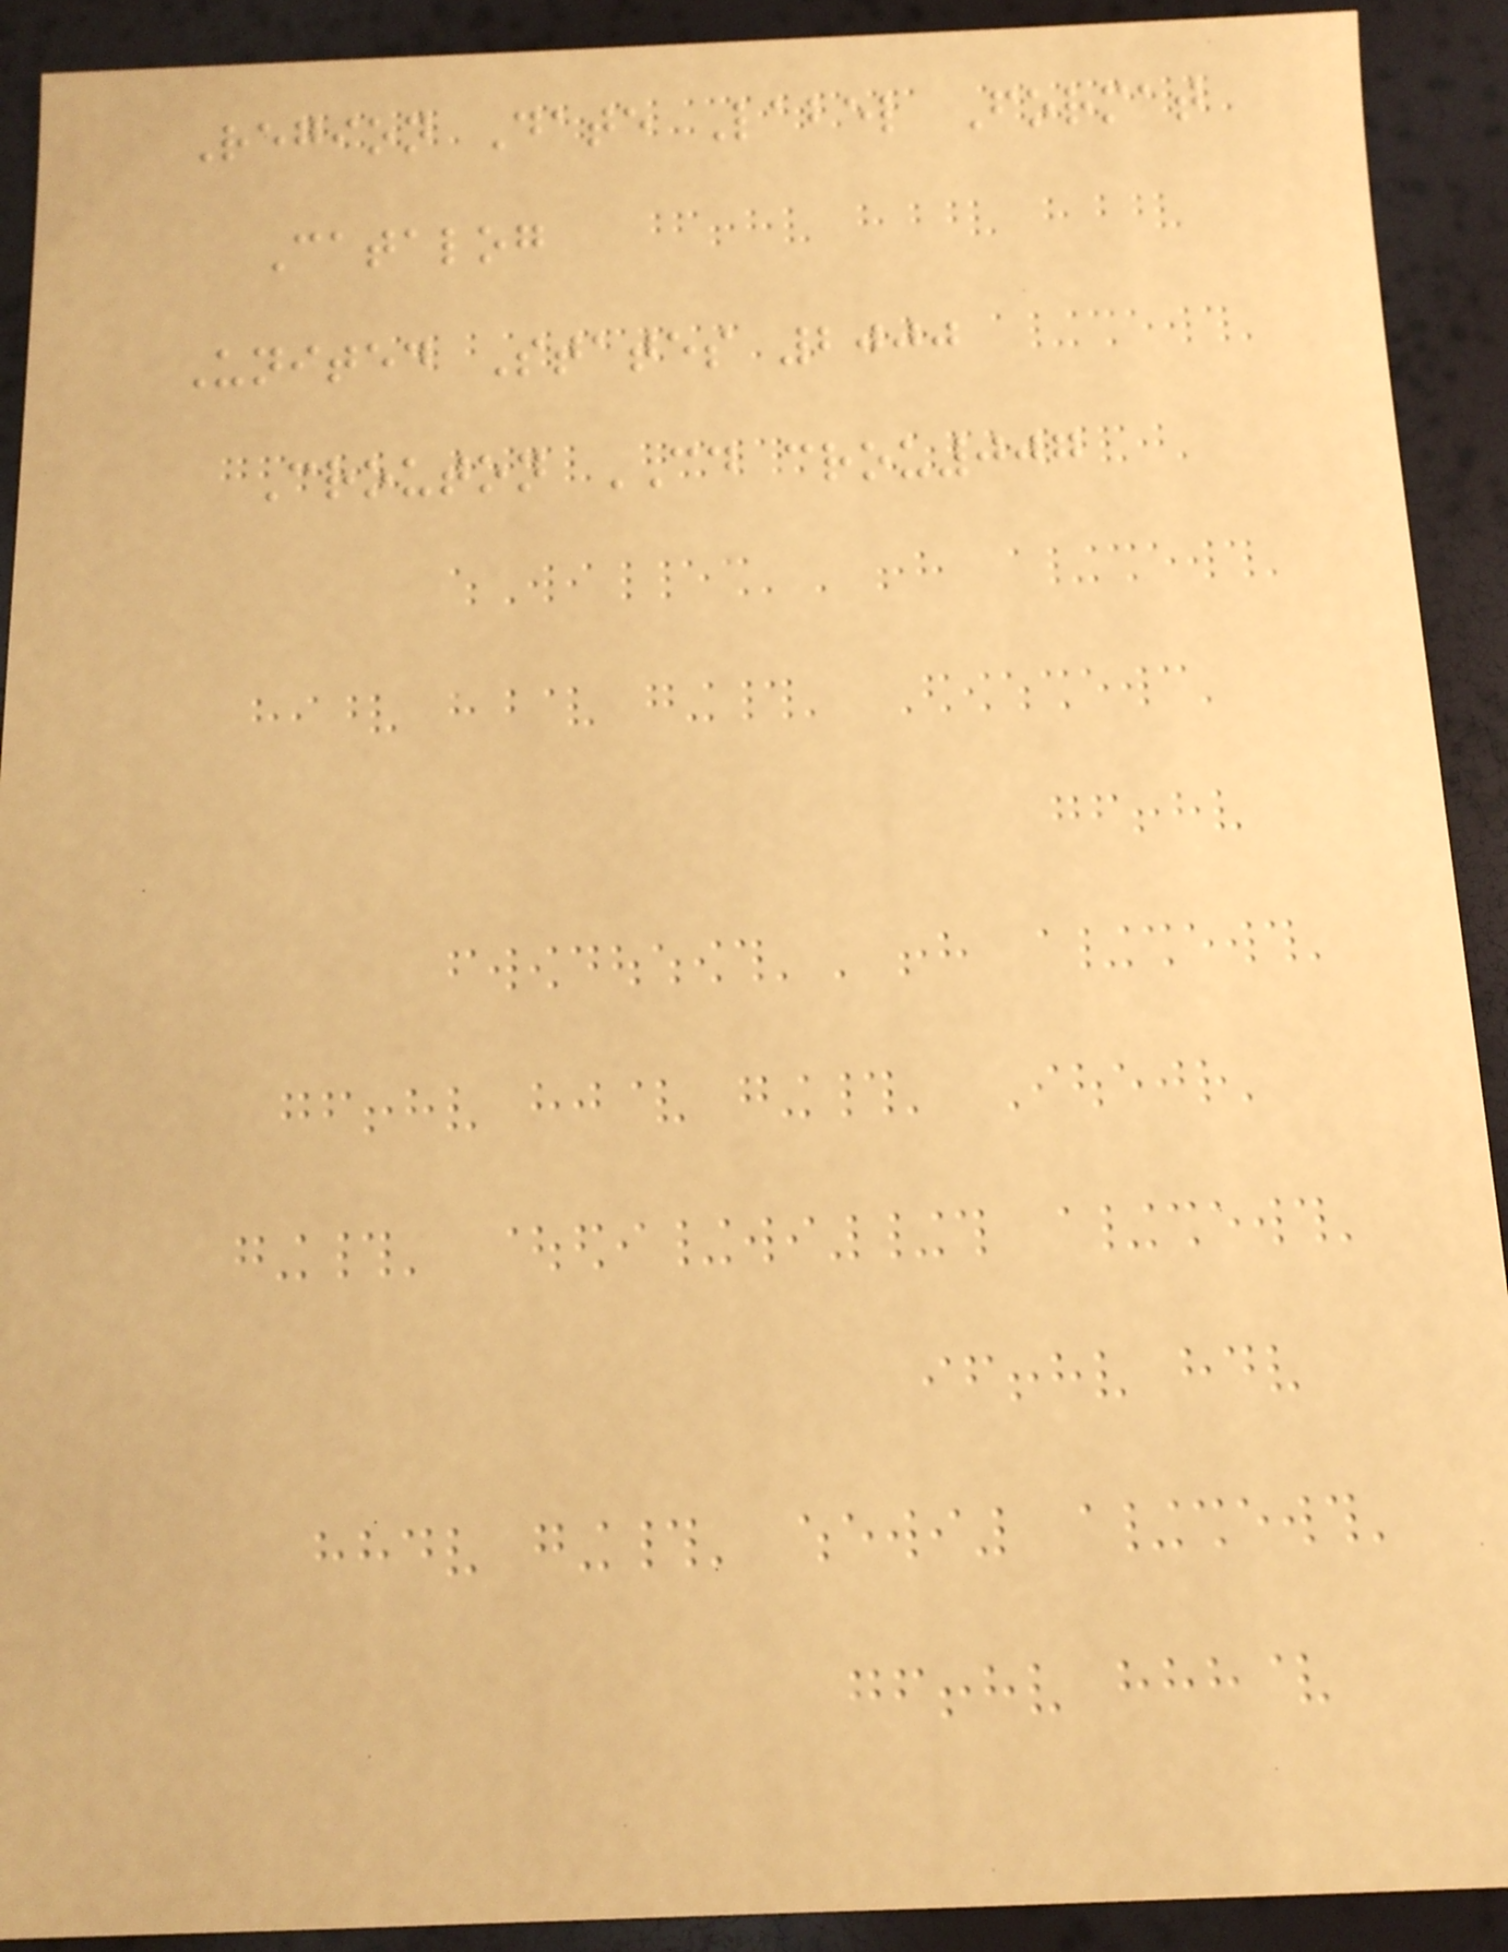Region Date Label Format
Catalog
United States 2000
Crouton CD crou007
